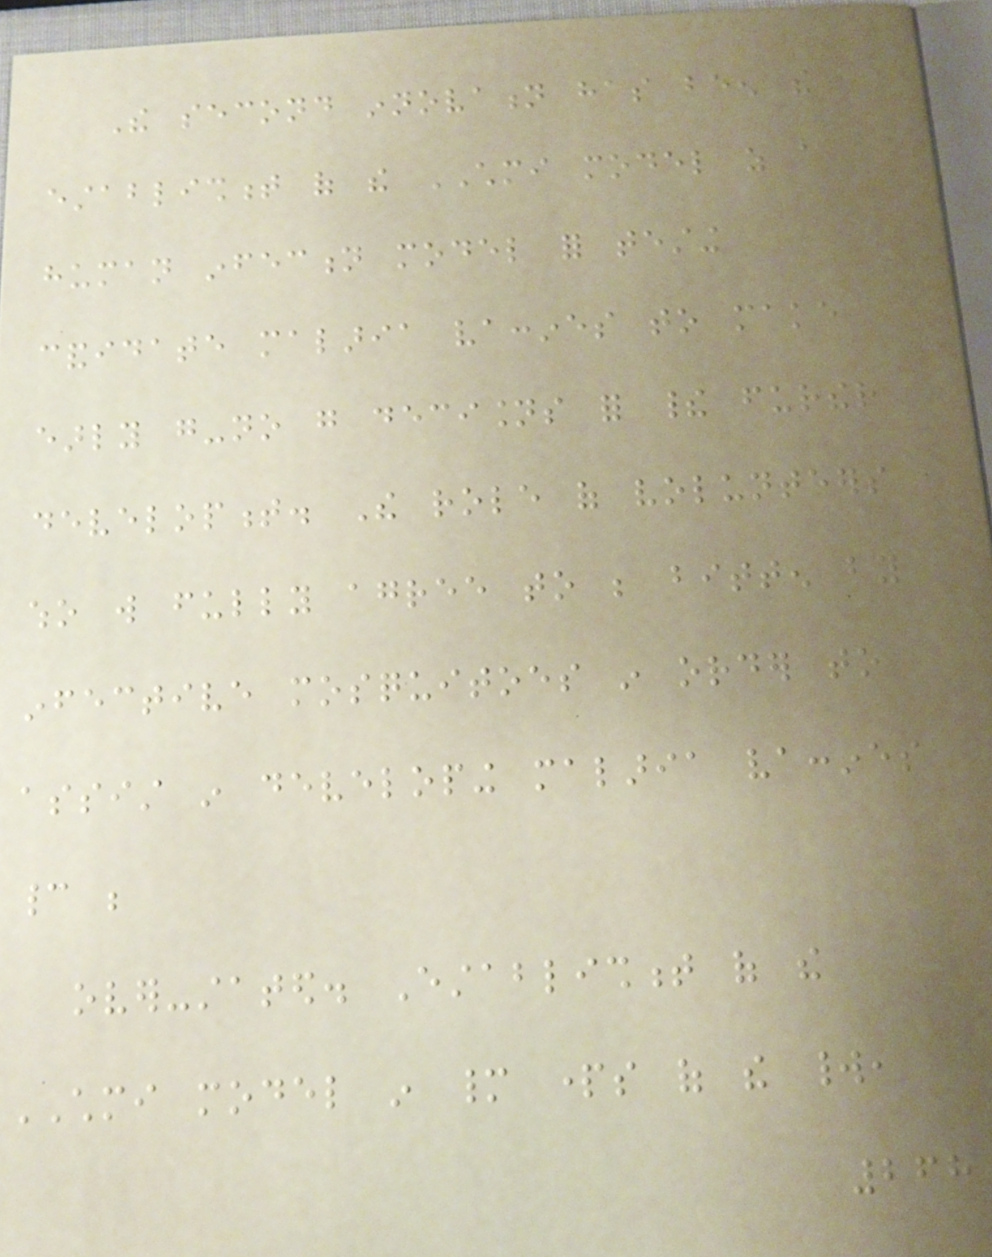The second innovation has been the
establishment of the CHMI model as a
human infection model for testing
candidate malaria vaccines to make
early go-no go decisions for their further
development. The role of volunteers
who will fully agree to be bitten by
infective mosquitoes in order to
assist in developing malaria vaccines
cannot be
over-stated. Establishment of the
CHMI model in many parts of the world,
268
